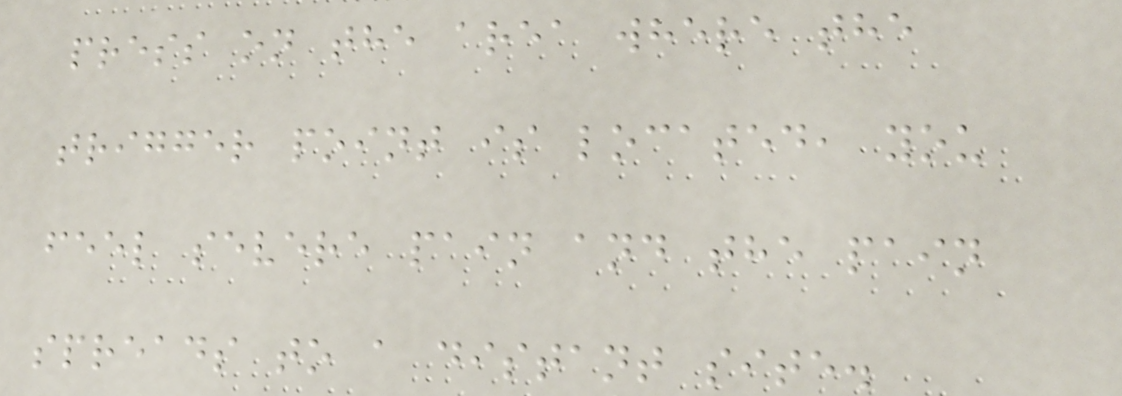press on the area where the
trigger point is located, you
feel severe pain and the pain
spreads to a distant site.
